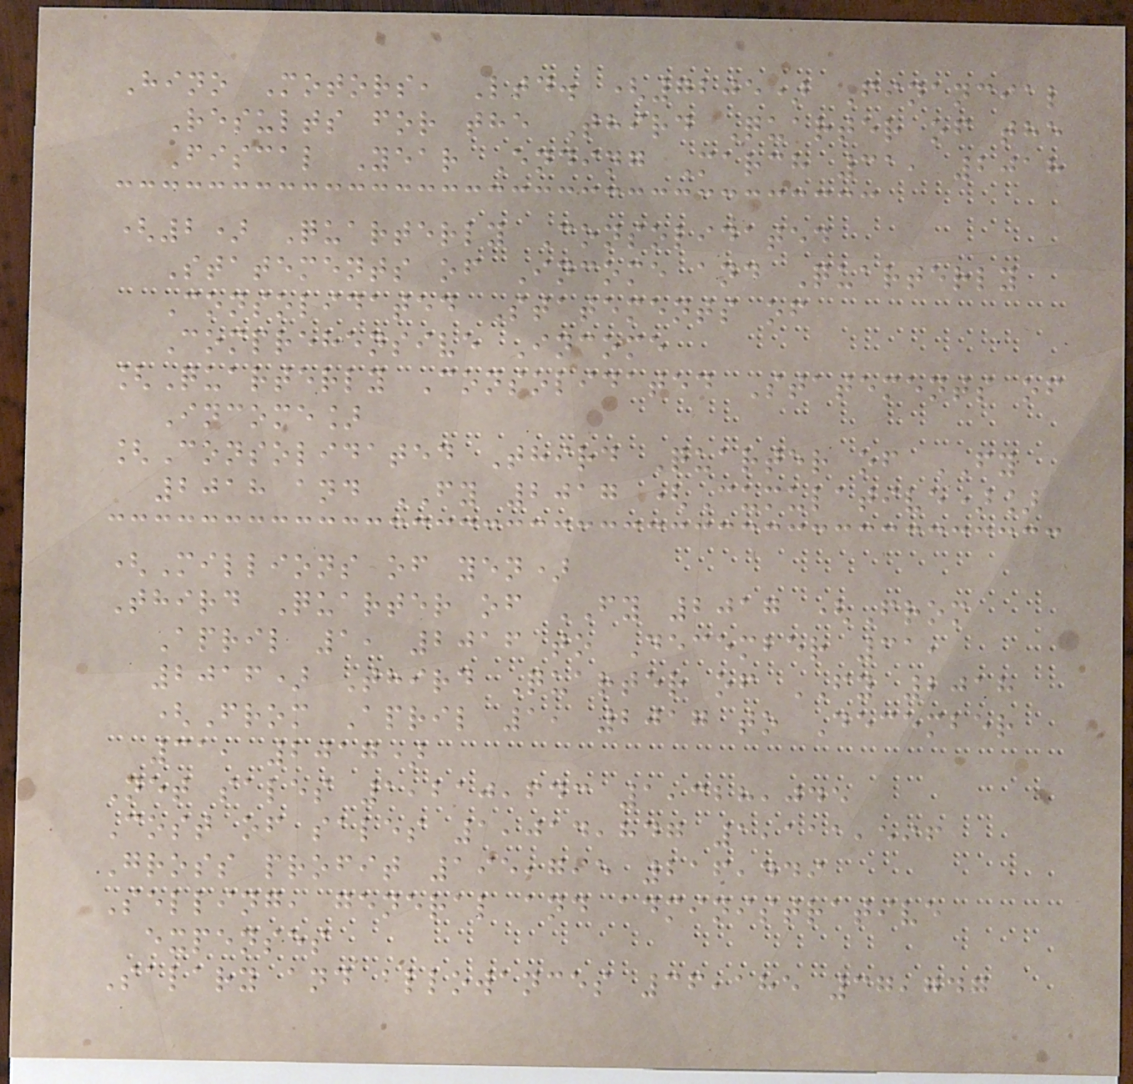Hino Motors, Ltd. (7205) Financial
Results for the Third Quarter of the
Fiscal Year Ending March 31, 2018
(2) Quarterly Consolidated
Statements of Income and Quarterly
Consolidated Statements of
Comprehensive Income
[Quarterly Consolidated Statements of
Income]
[Consolidated Third Quarter of FY
2018 and FY 2017 (Cumulative)]
(Millions of yen)
Third Quarter of FY 2017 (From
April 1, 2016 to December 31,
2016) Third Quarter of FY 2018
(From April 1, 2017 to December
31, 2017)
Net sales 1,210,643 1,328,045
Cost of sales 1,014,847 1,111,596
Gross profit 195,795 216,449
Selling, general and administrative
expenses
Salary and allowances 36,185 37,747
